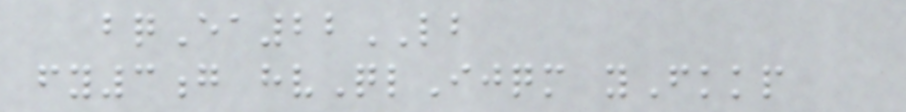bqEa22LB
fy3g hvQlIjqm yFkkp
